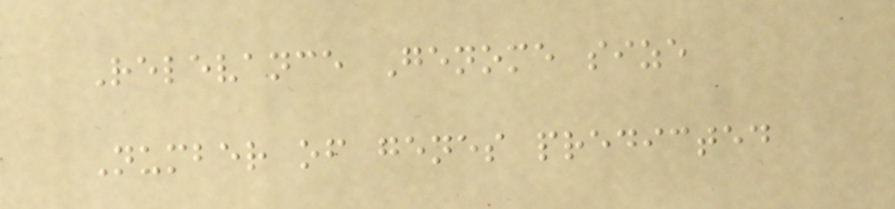Relevance Genome size
Number of genes predicted
